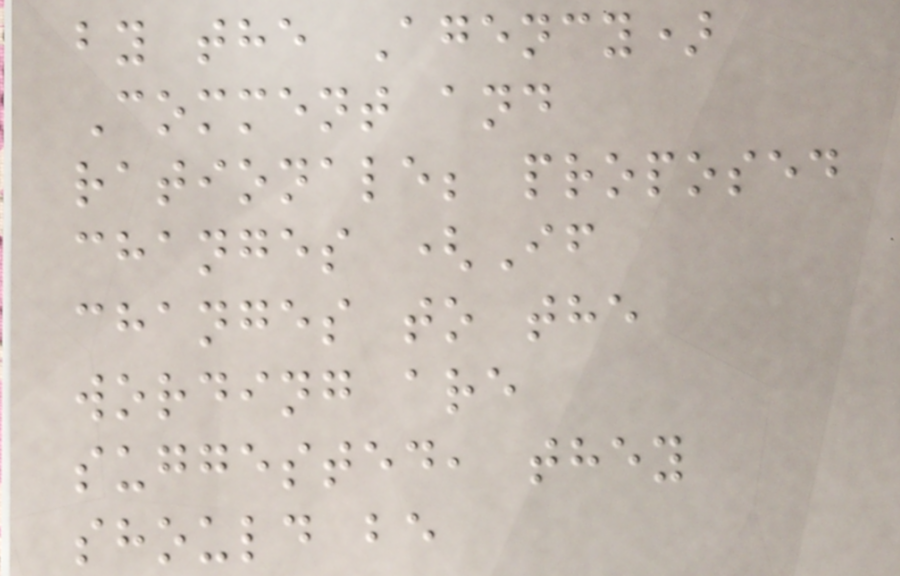by the Agency)
Comment and
rationale; proposed
changes (If
changes to the
wording are
suggested, they
should be
